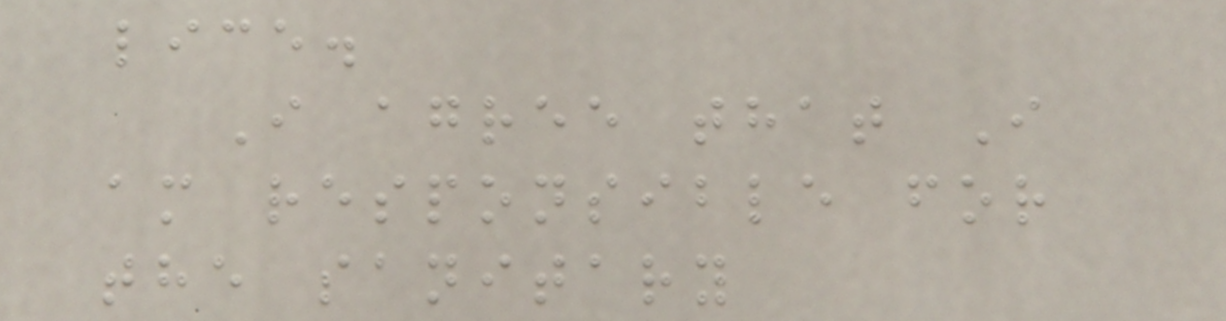lice.
I agree that I
am responsible for
the sanitary
